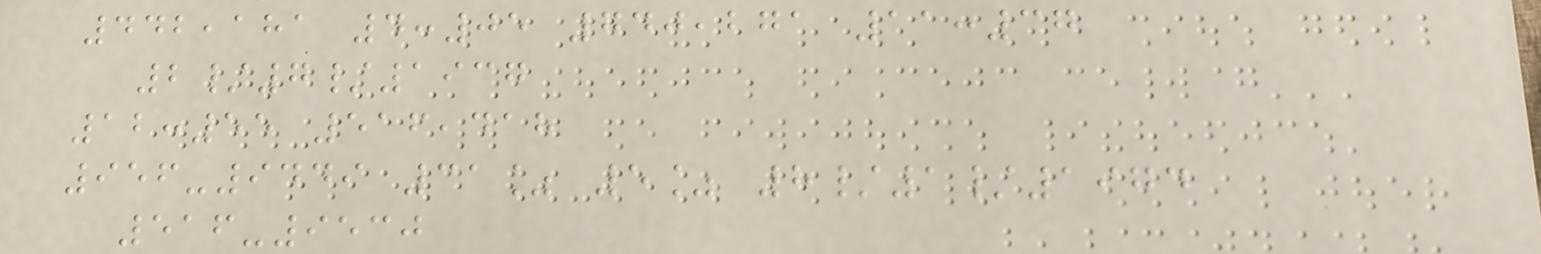442,181 4:05 740,271 11:37
2/7/1937
12:55 516,418
956-9449 31% 5% 8/1/1974
516-9530
